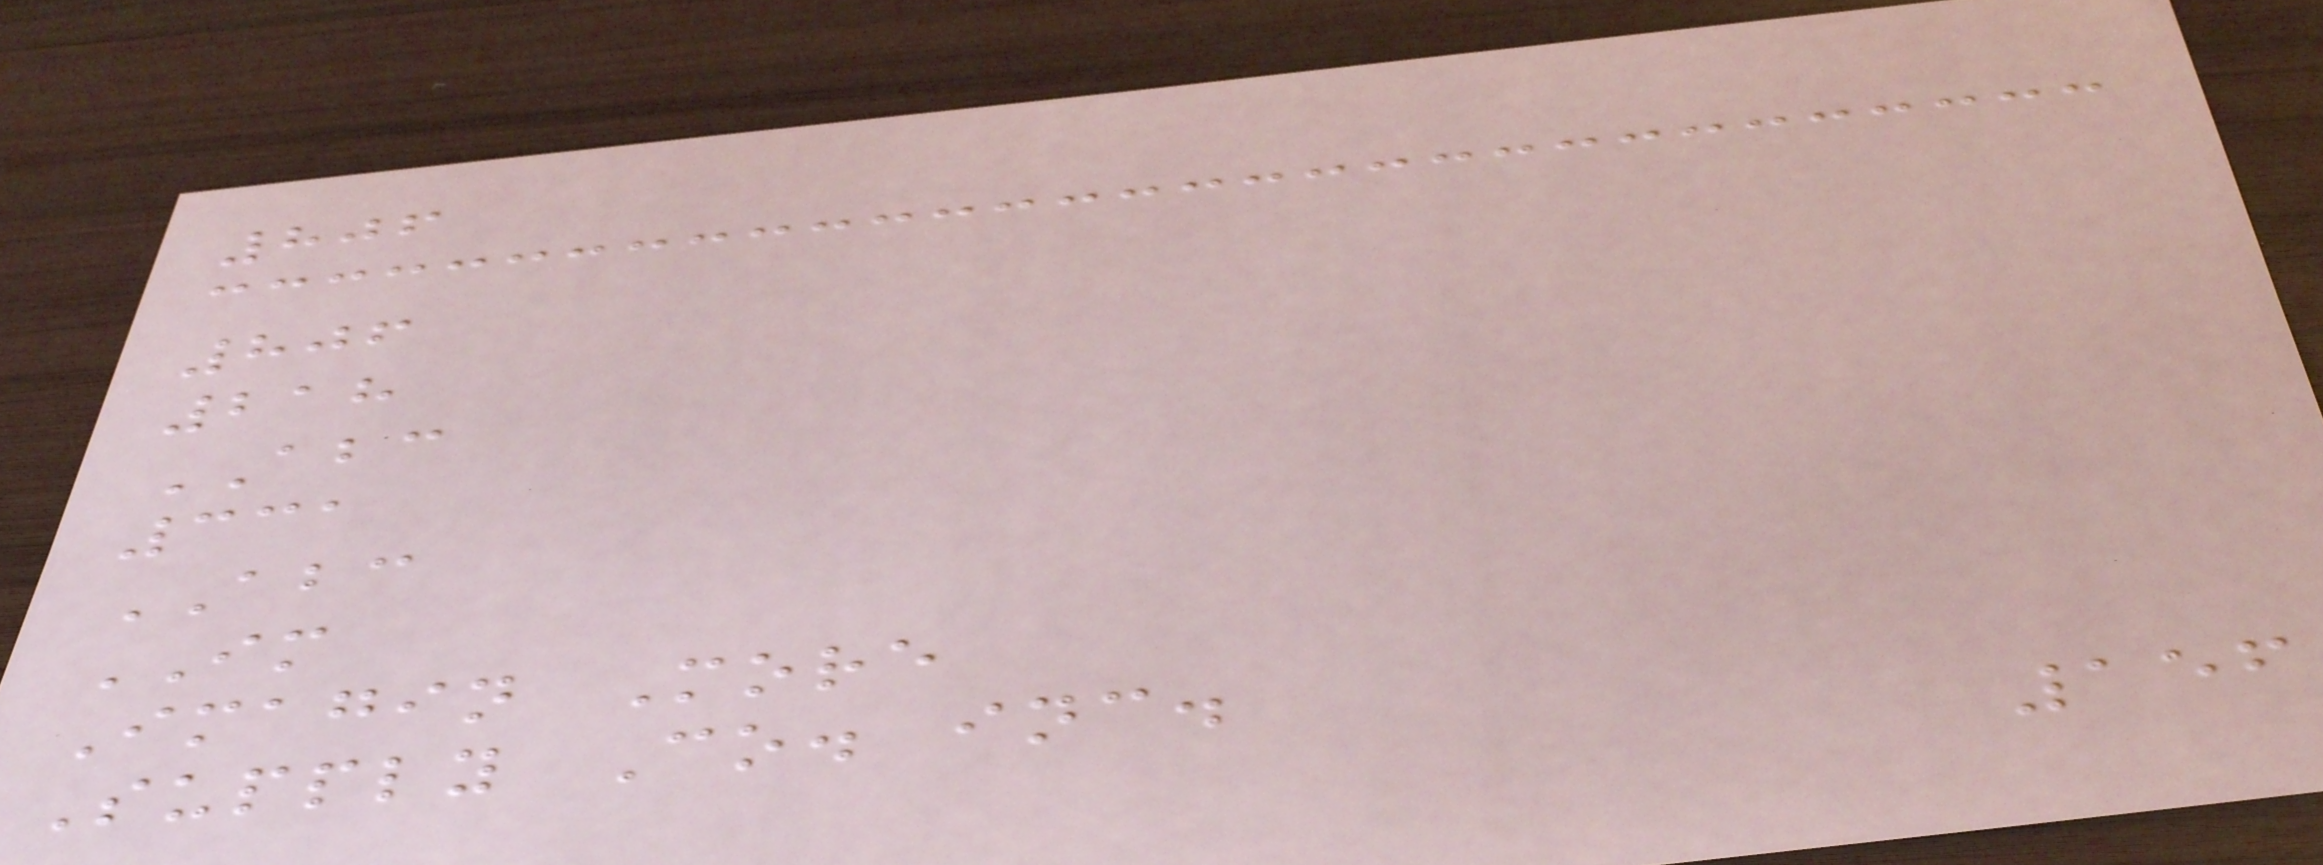806
806
218
ABC
331
ABC
IM
Imagin More
Supply Co. inc.
156
